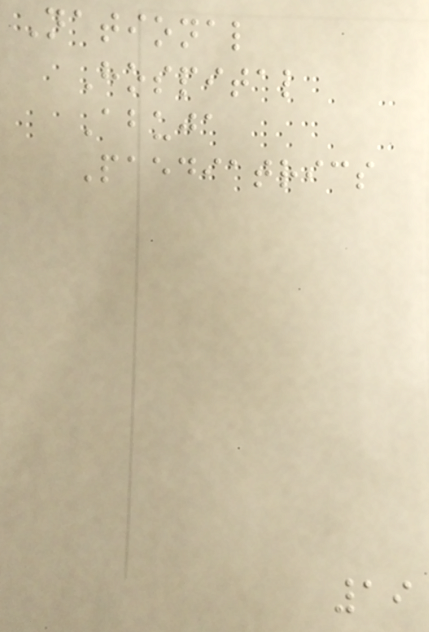National
Hospital
Abuja
Paediatrics
19
